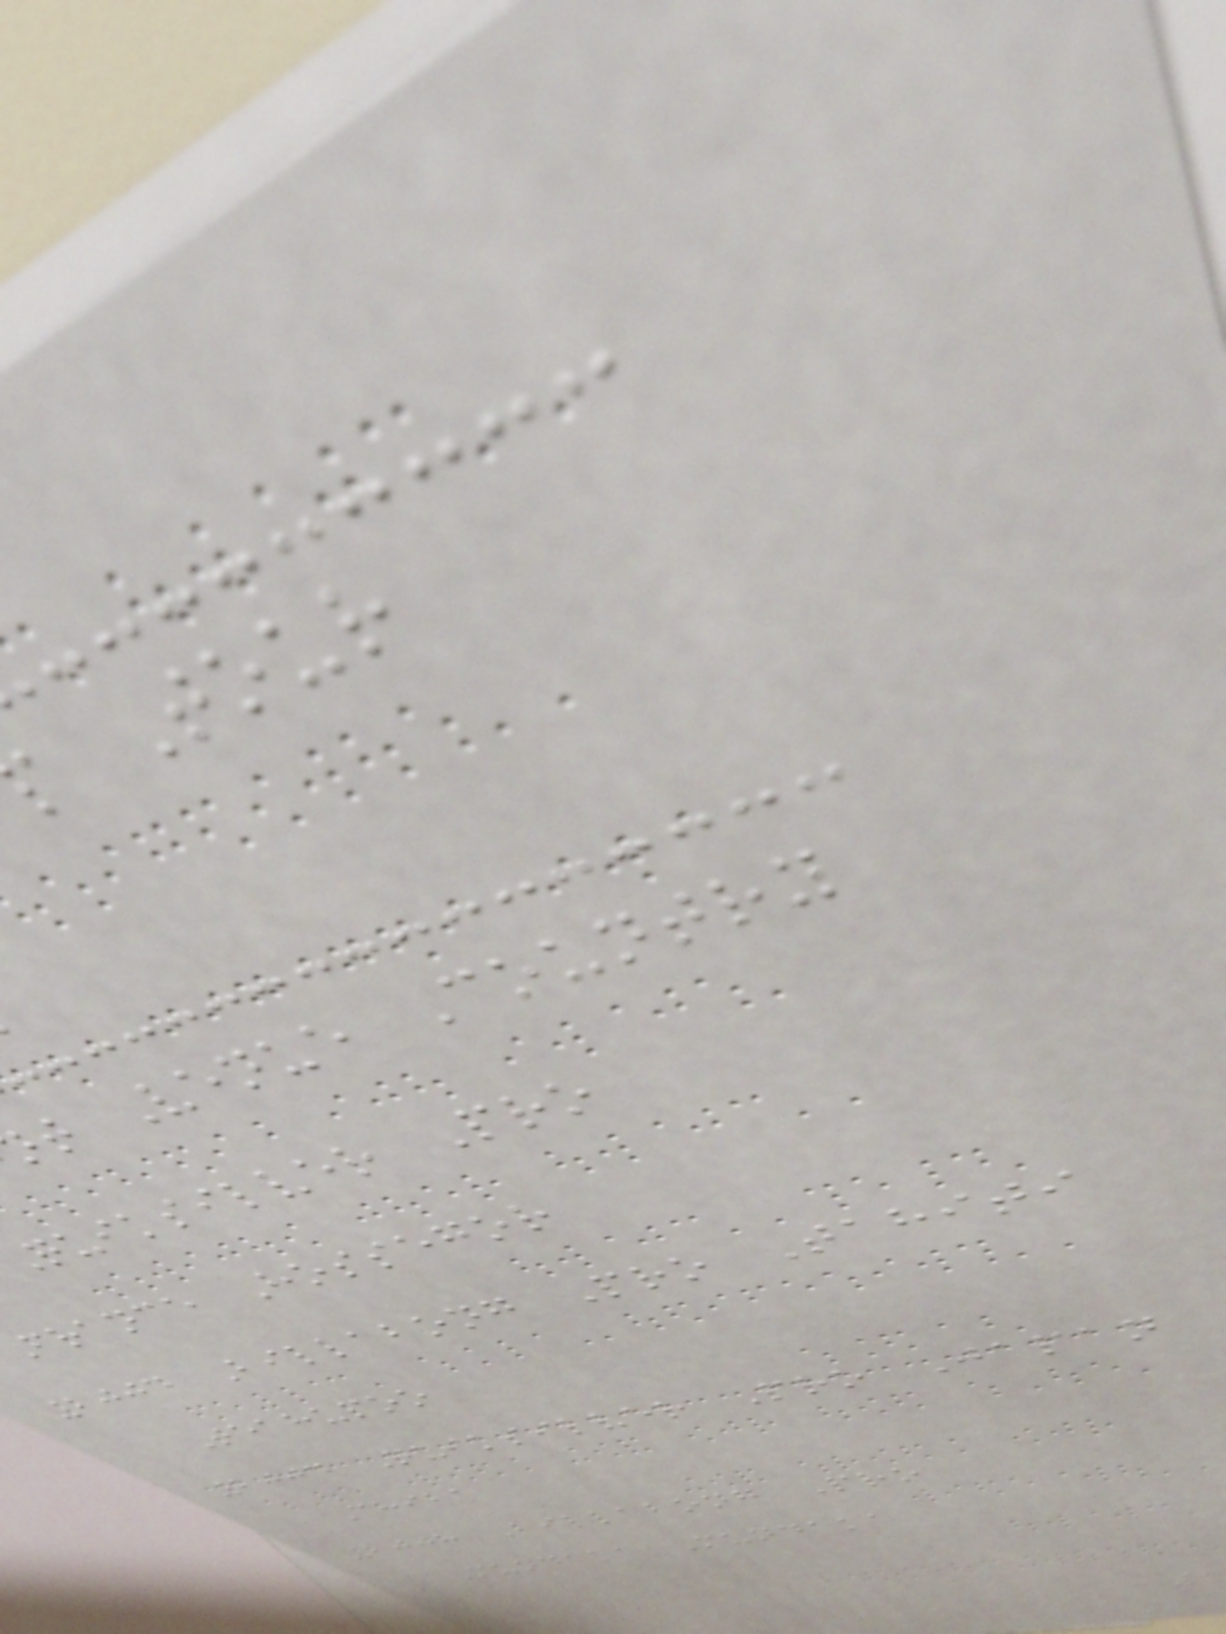t Venue Country
quiksilver Pro
france Hossegor
2004 Billabong Pro Tahiti
Teahupoo
2004 Quiksilver Pro Japan
Chiba
2008 Billabong Pro
Mundaka Mundaka
